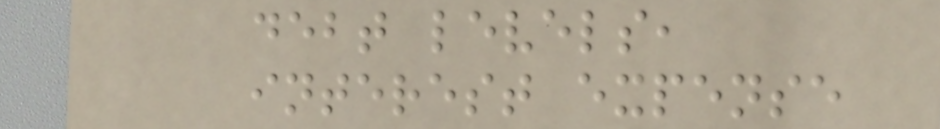debt levels,
interest expense
